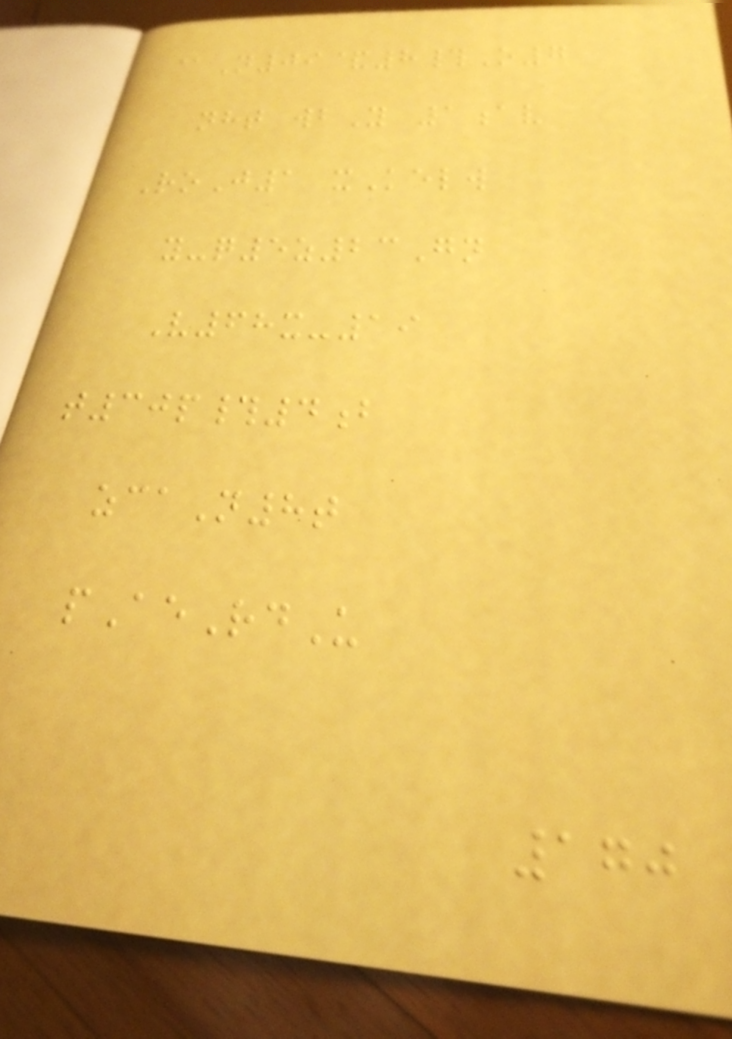@N09&8#O7
nht wbY 1av
RoJ1 xKelw
y-q5z23Gn
V68x-19
t30p#4b
zcaN8t
pAeRdU
170
